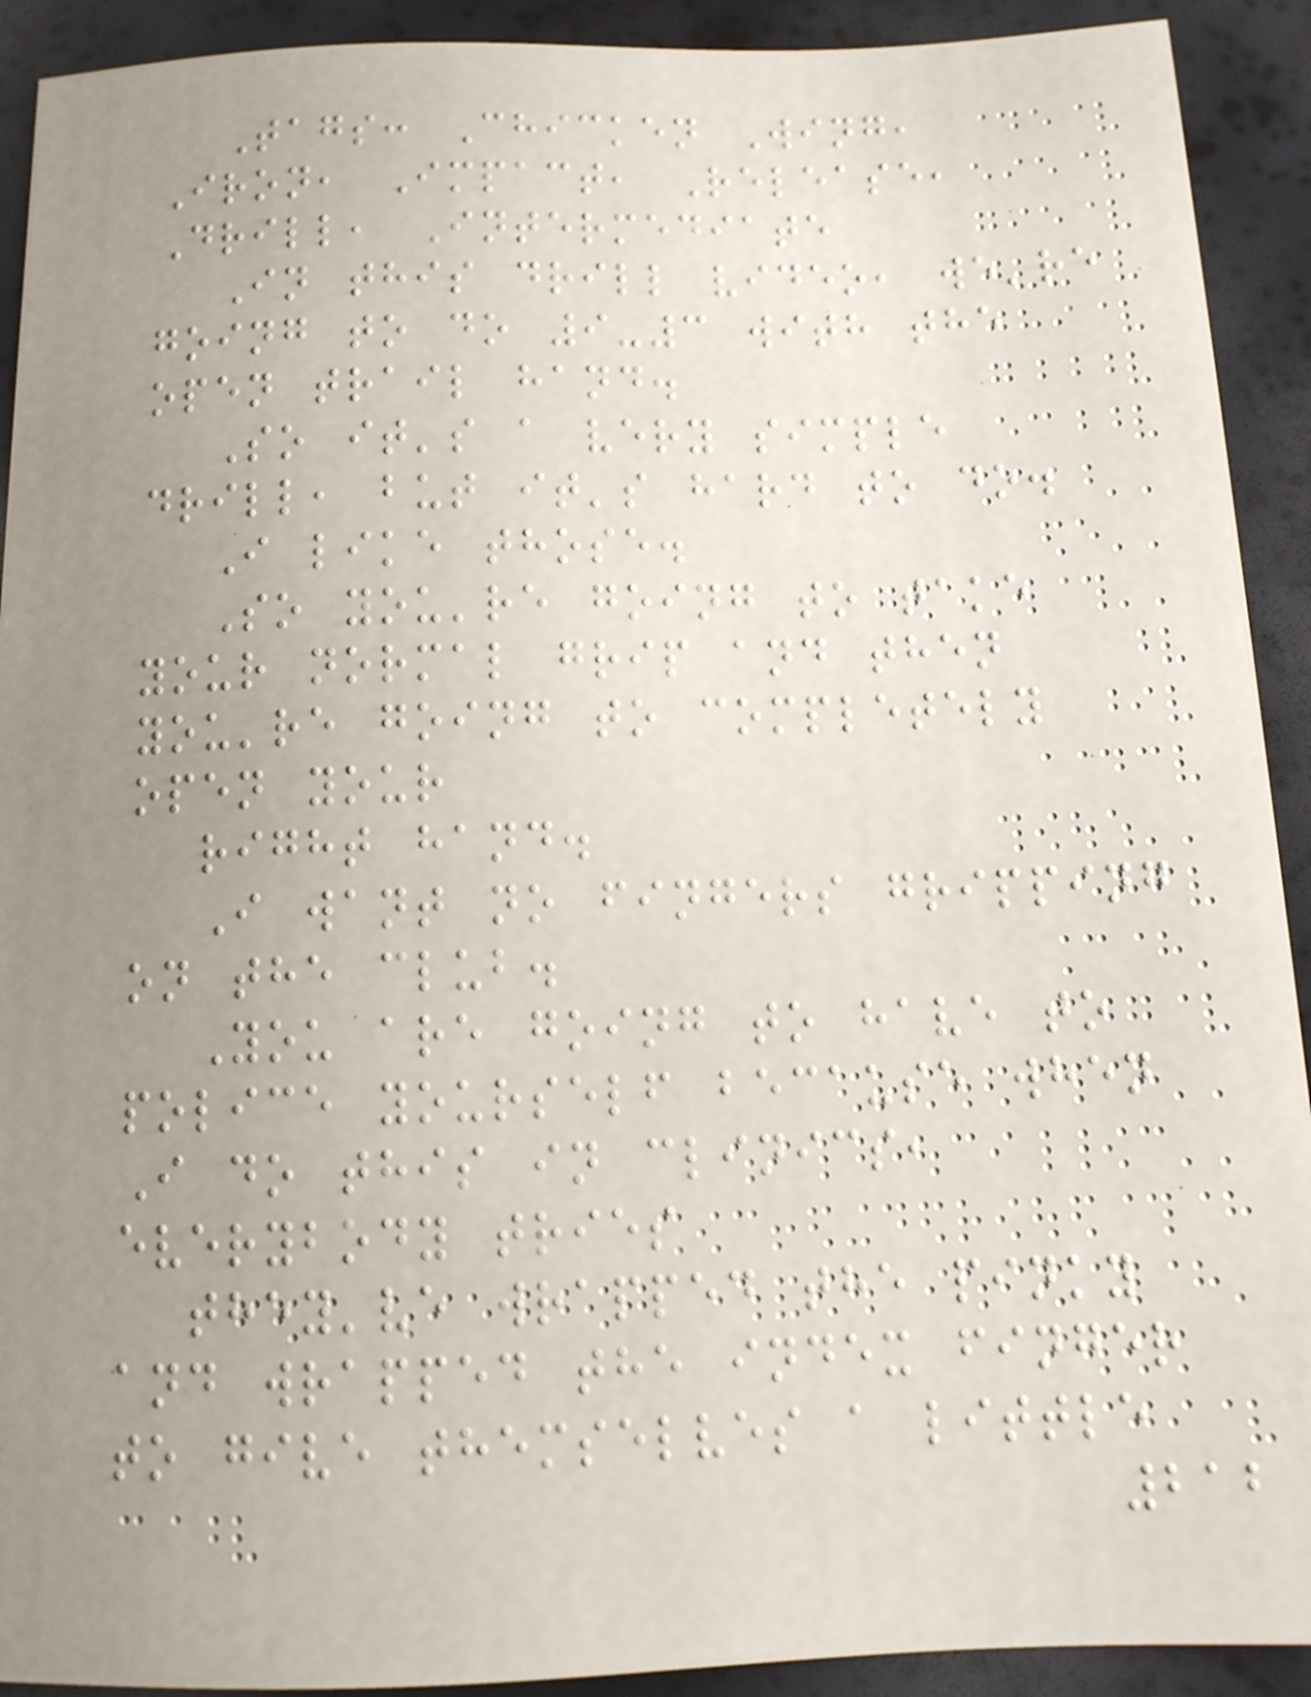Tags: Chicken Wing,
Iron, Impact, Release,
Drill, Intermediate
In this drill video, we're
going to do 9-3 with the
open trail hand.
So it's a very simple
drill, but it's hard to do.
I like those.
So you're going to take
your normal grip and then
you're going to completely
open your
right hand.
I want no fingers gripping
on the club.
You are going to have to
police yourself because when
I do this in clinics,
everybody tries
they've wrapped the pinky
and wrapped the index finger
to give themselves a little
212
